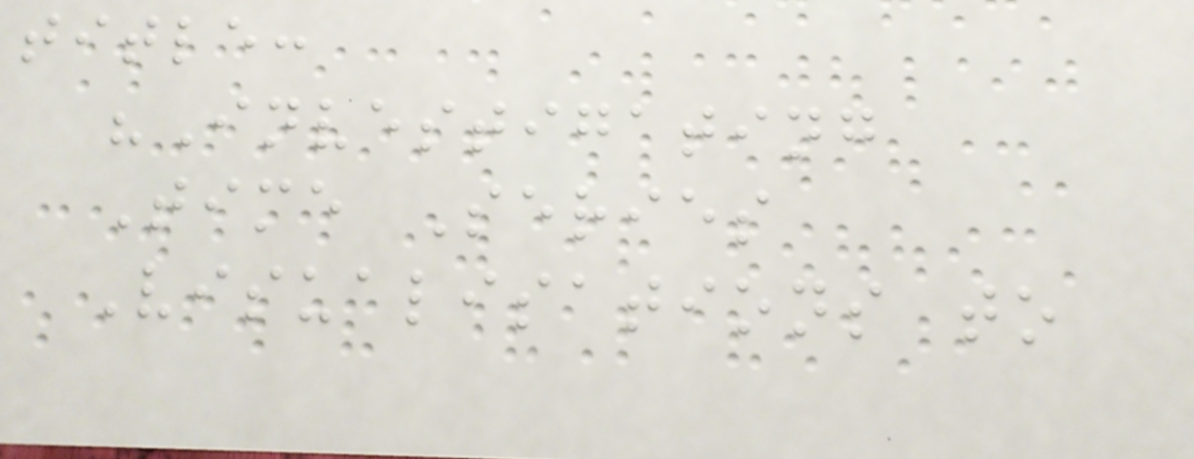title:
"Investigating
Time Series
Visualisations to
